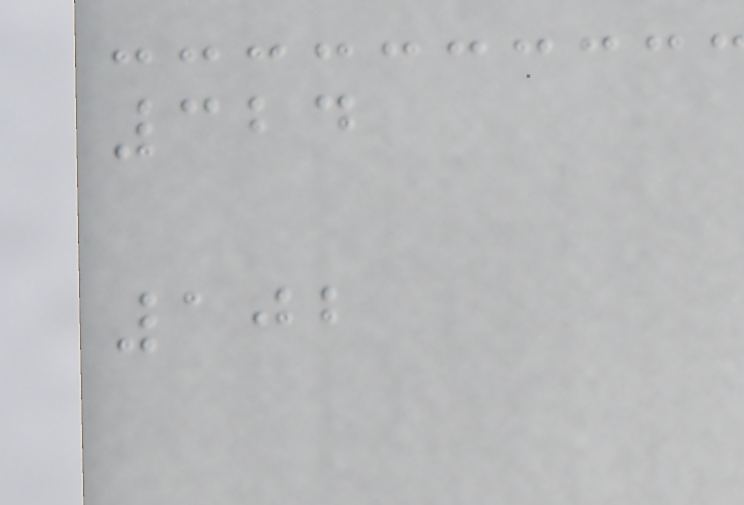324
102
